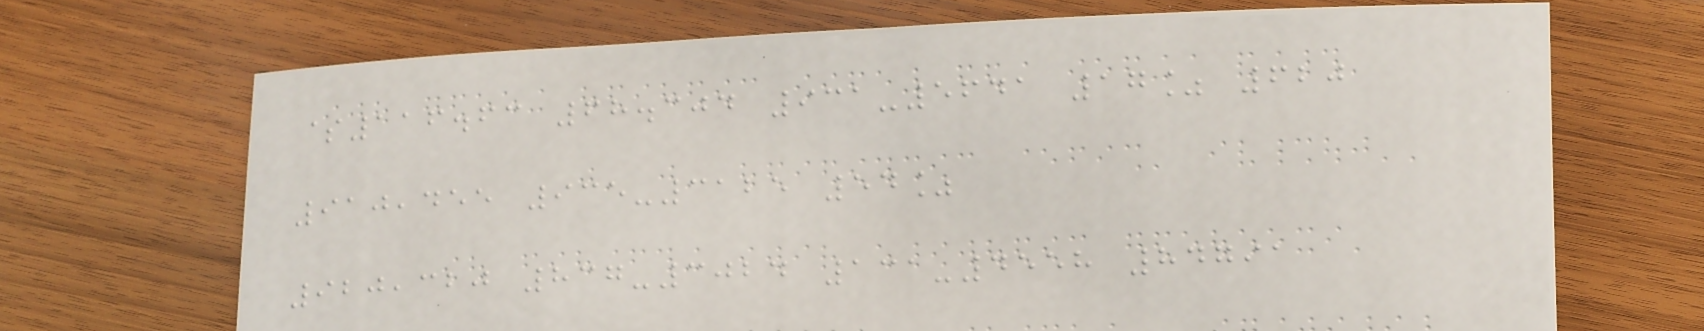$116.63 68.304 931-5641 17% 620
910,455 935-3125 54%
920,320 837-3024 131-4558 84791
